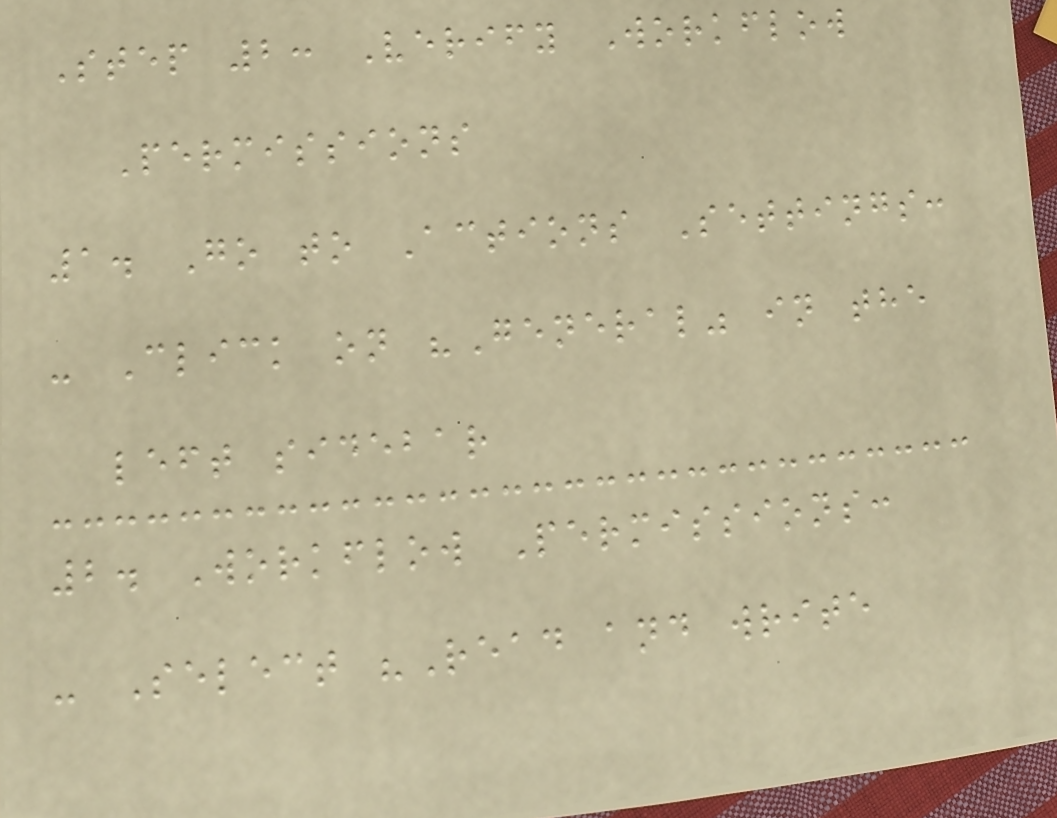Step 2: Verify Workflow
Permissions
1. Go to Actions Settings:
- Click on "General" in the
left sidebar
2. Workflow Permissions:
- Select "Read and write
